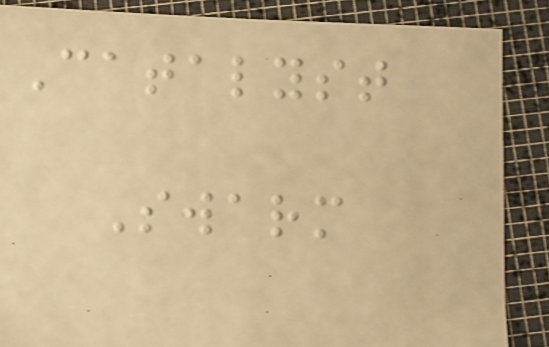Catalyst
Swarm
